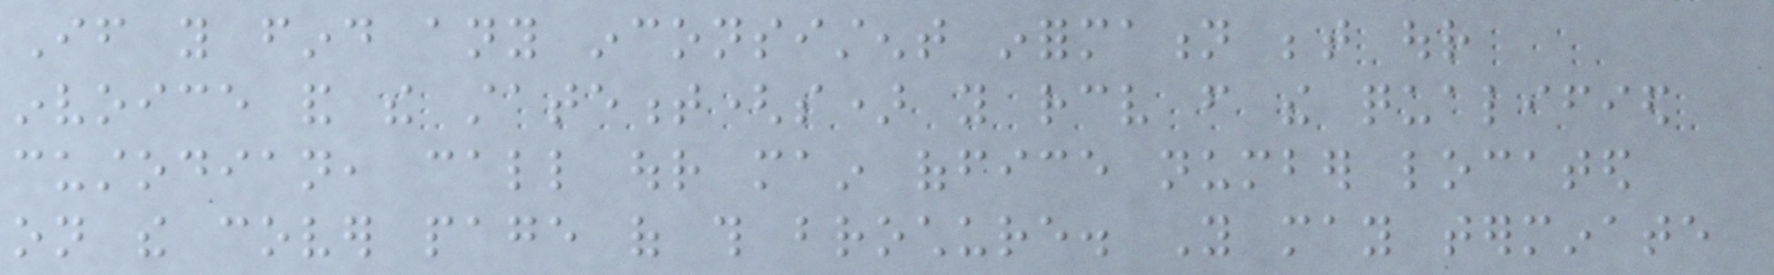If you find any inconsistent information between our
invoice and the statement(s) you receive from the qualified
custodian, call our main office number located
on the cover page of this brochure. You may terminate
